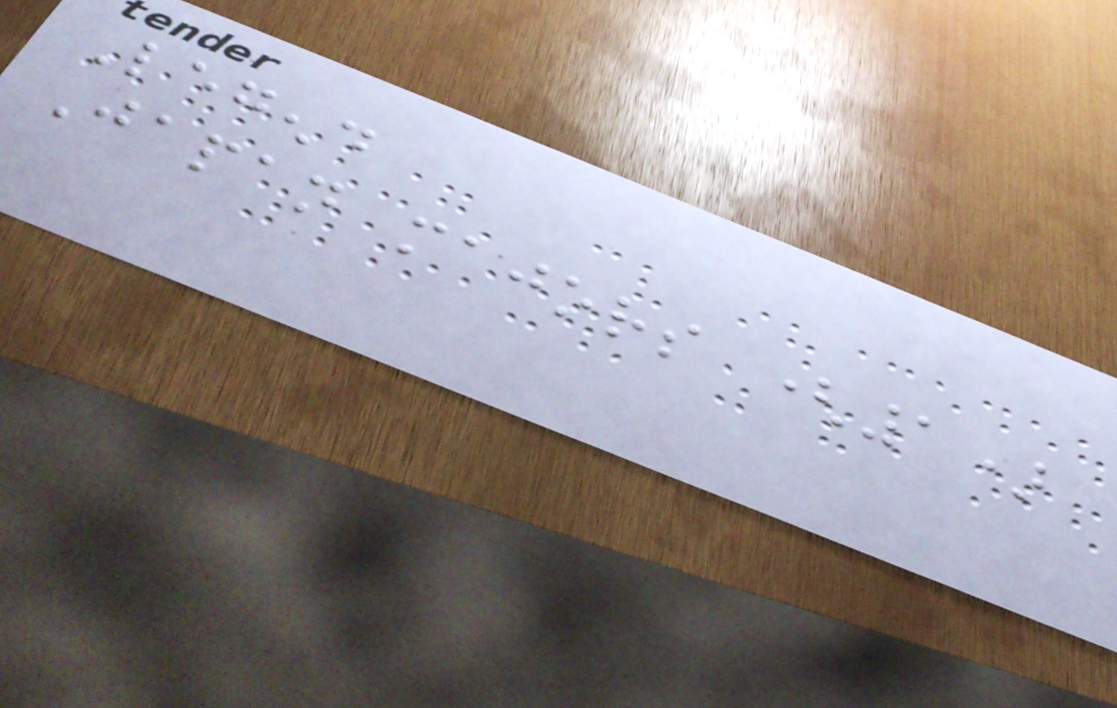Legend
Japan majors (1)
